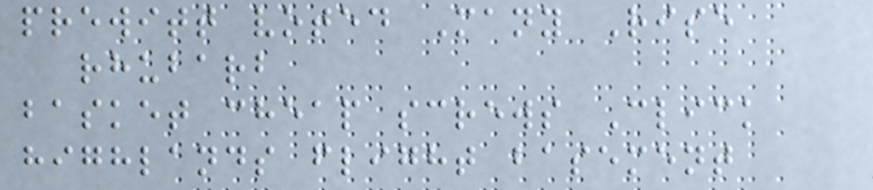prewitt voted Many Rise
rhubarb
basket cheap screws Click
highlands flight basement
